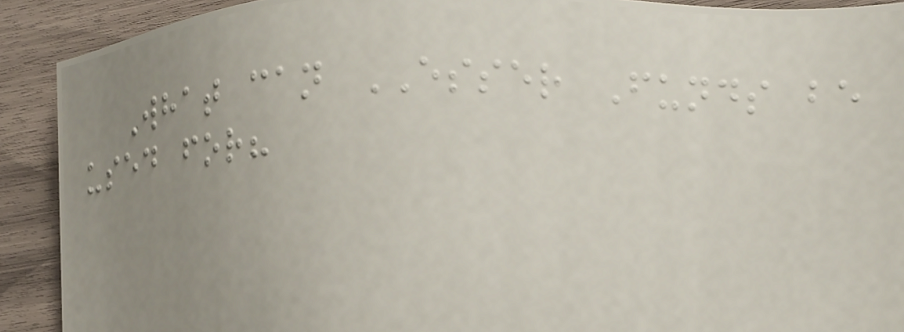What can ESSER Funds be
used for?
